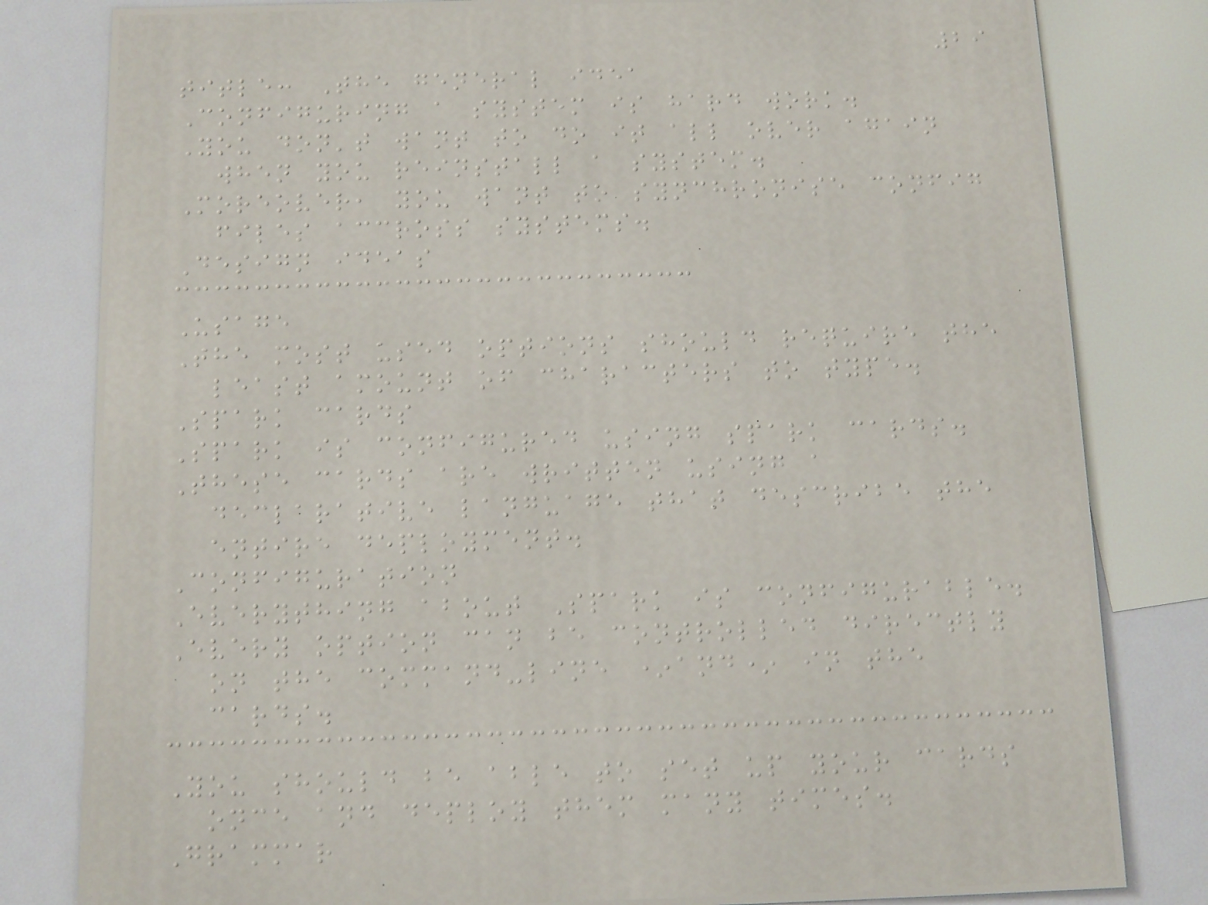29
title: The general idea
Configuring a system is hard work.
You don't want to do it all over again
when you reinstall a system.
Moreover, you want to synchronise config
files accross systems.
Design ideas
Usage
The most used options should require the
least amount of characters to type.
Spark cards
Spark is configured using spark cards.
These cards are written using a
declarative language that describe the
entire deployment.
Configuration
Everything about Spark is configurable.
Every option can be controlled directly
on the command-line *and* in the
cards.
You should be able to set up your cards
once and deploy them many times.
Grammar
